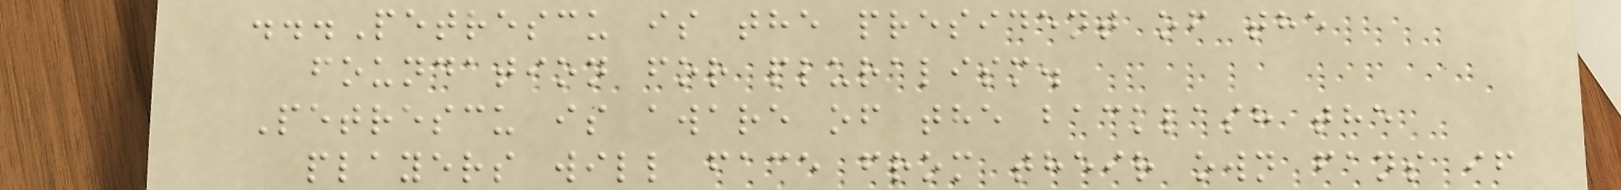...Petrescu is the president of the
foundation for pluralism.
Petrescu is aware of the backlash the
players will face from their own fans if
